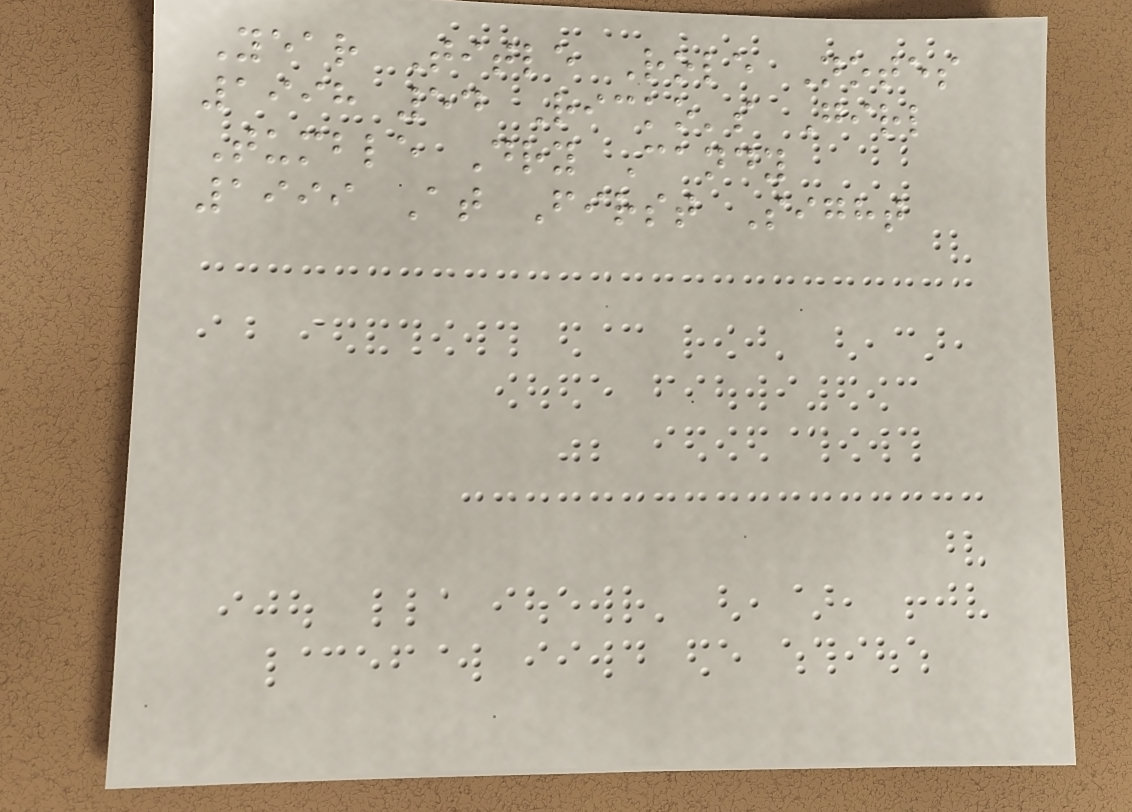Year Title Role Notes
1998 54 Ricko's Girl
Tumble Dry Candy
1999 At First Sight
